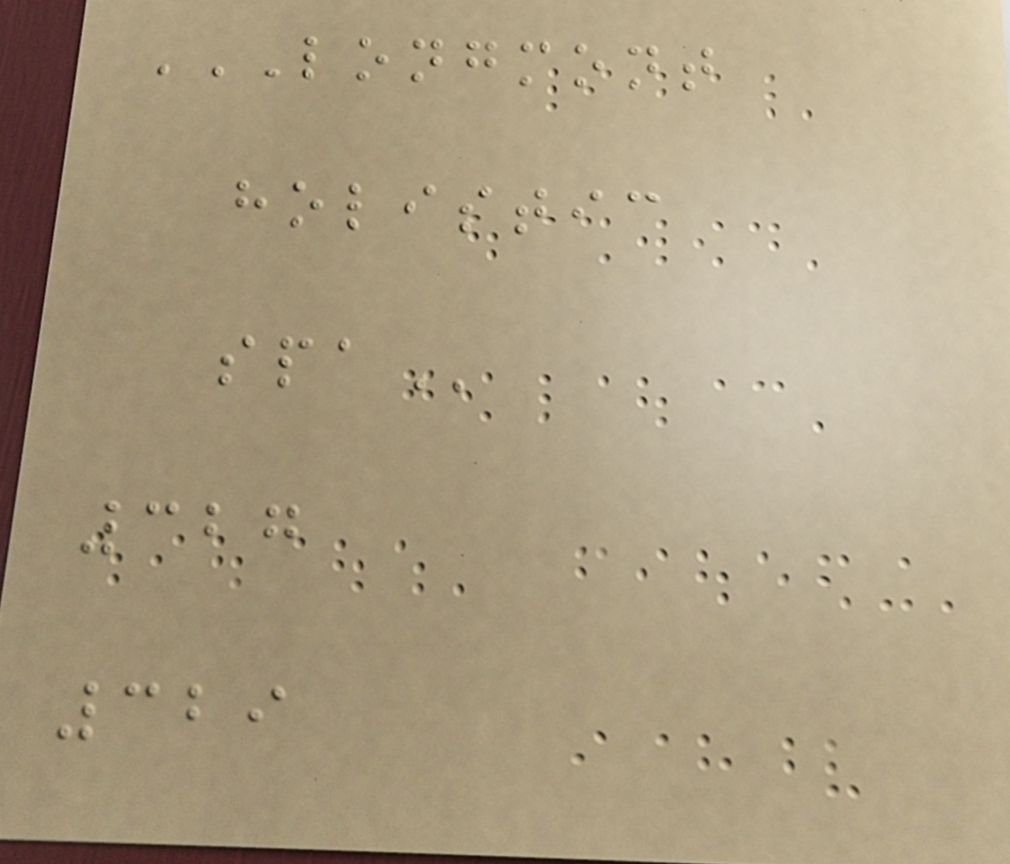LONGMONT
HOLISTIC
SPA
327
329
